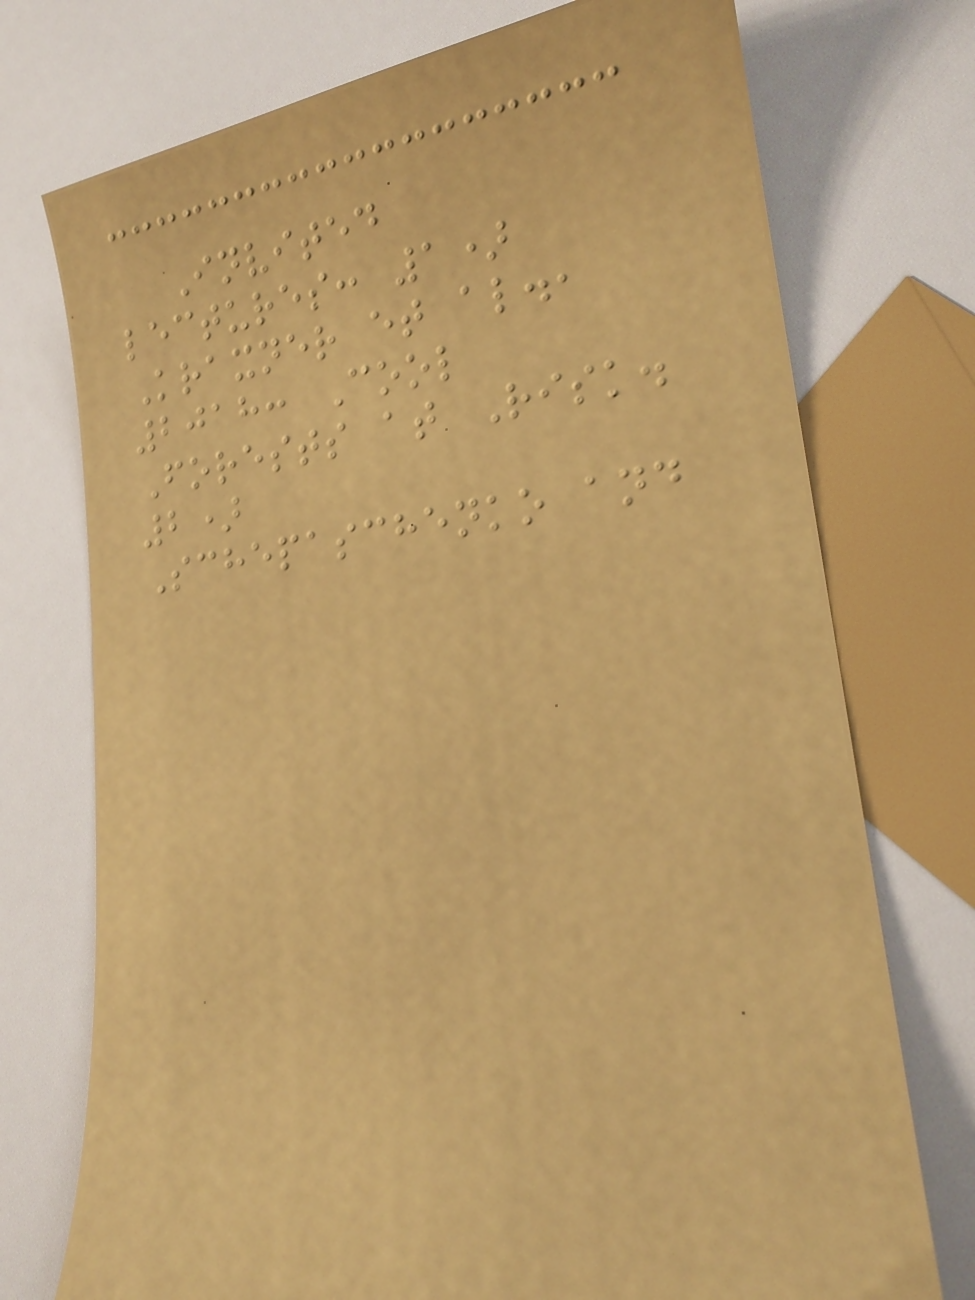Invited
lectures: 1)
Kraxner et al.,
2018: Cool
Forests at Risk.
2)
Schepaschenko and
